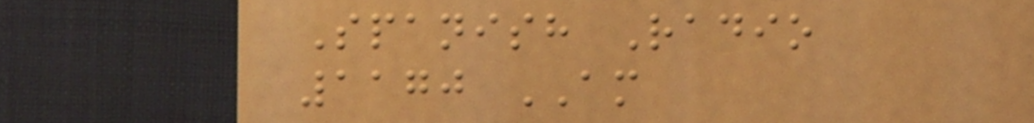Spanish Radio
1170 AM
